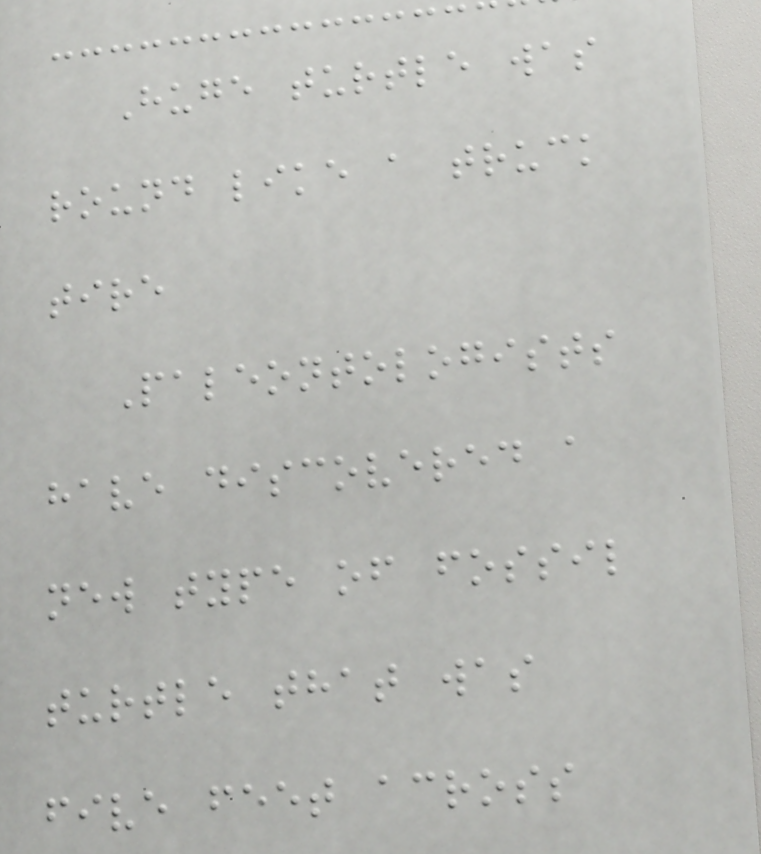Huge turtle was
round like a truck
tire
Paleontologists
have discovered a
new type of fossil
turtle that was
five feet across
